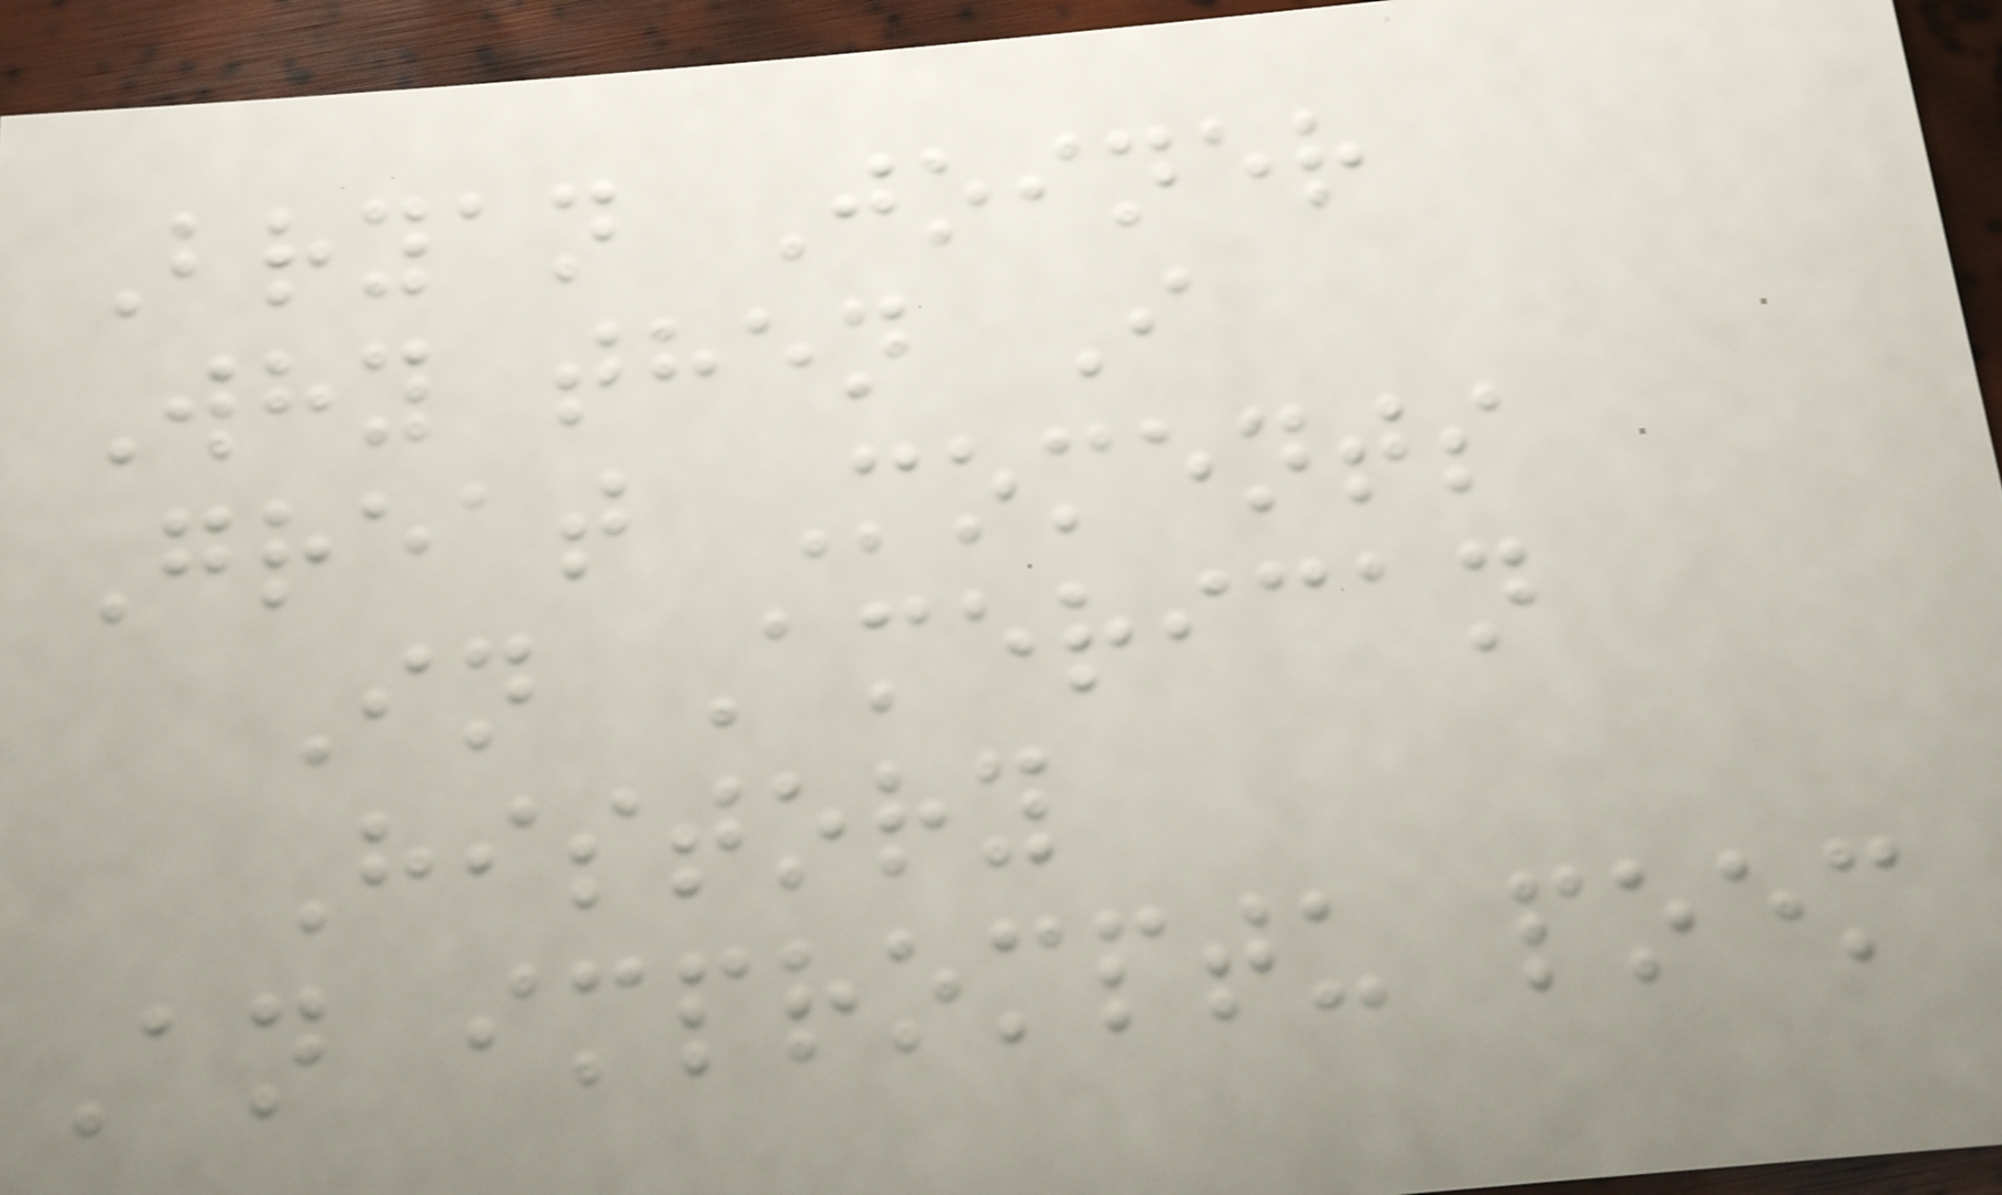Bryan Joiner
Why then I
Great Moments
In American
History
An impromptu poem
